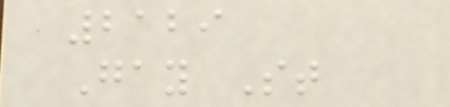2129
Gay St
